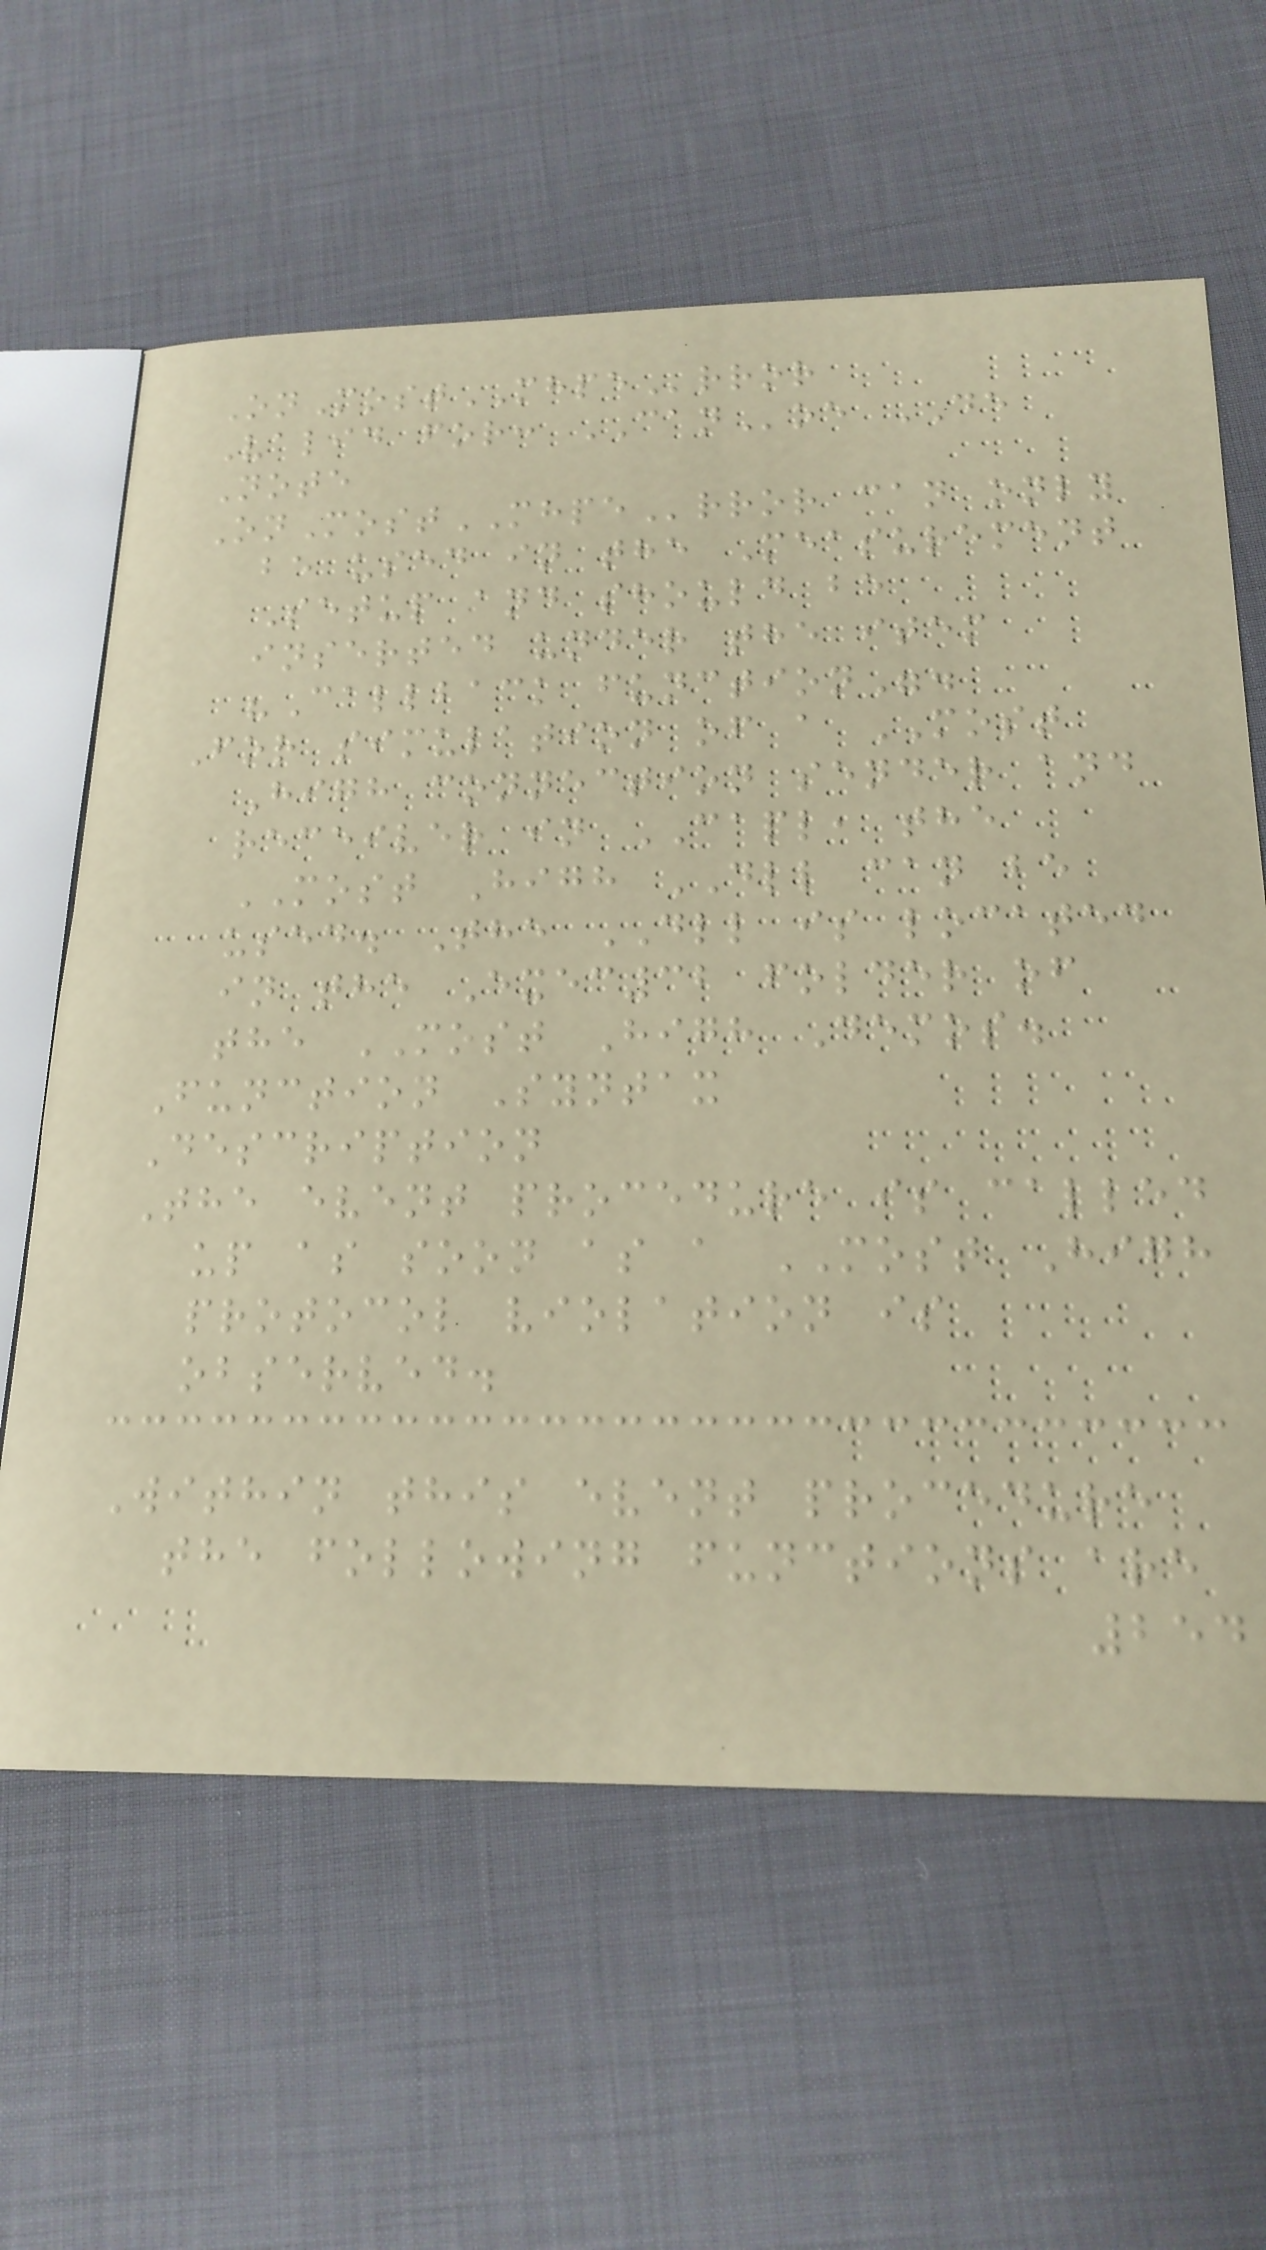OnMostMHPError
Valid for: CANoe DE
Note
OnMostMHPError can only
be used in the Measurement
Setup and should be
inserted under the item
"Callback function".
For simulation of a MOST
High connection sender and
receiver in CAPL, the
MOST High DLL can be
used. The DLL is located
in the Exec32 folder of
the MOST High Demos.
Function Syntax
Description
The event procedure is called
up as soon as a MOST High
protocol violation is
observed.
Within this event procedure
the following functions are
254
